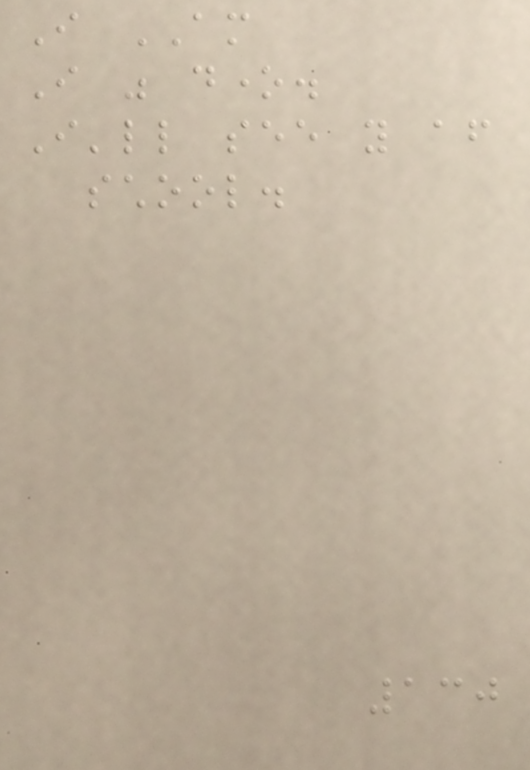I AM
I was done.
I'll see you after
school.
130
